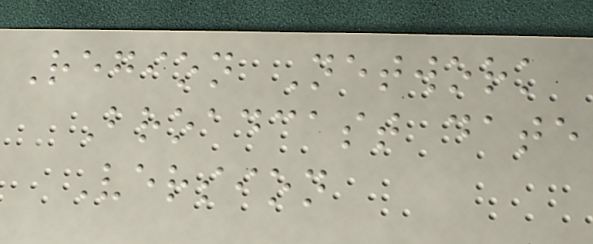Region Network
Broadcast date
Version
